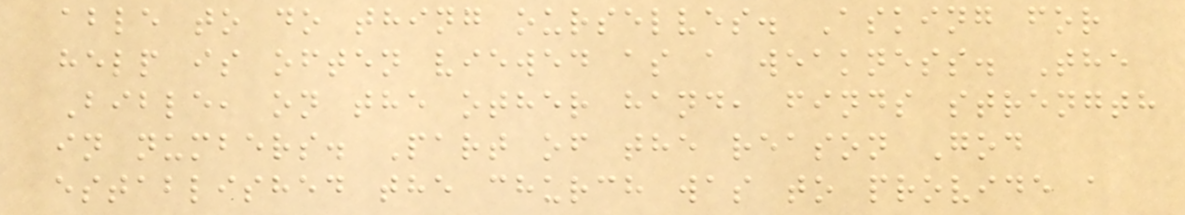able to do thing ourselves. Asking for
help is often viewed as a weakness. The
Bible, on the other hand, finds strength
in numbers. Part of the reason God
established the church was to provide a
